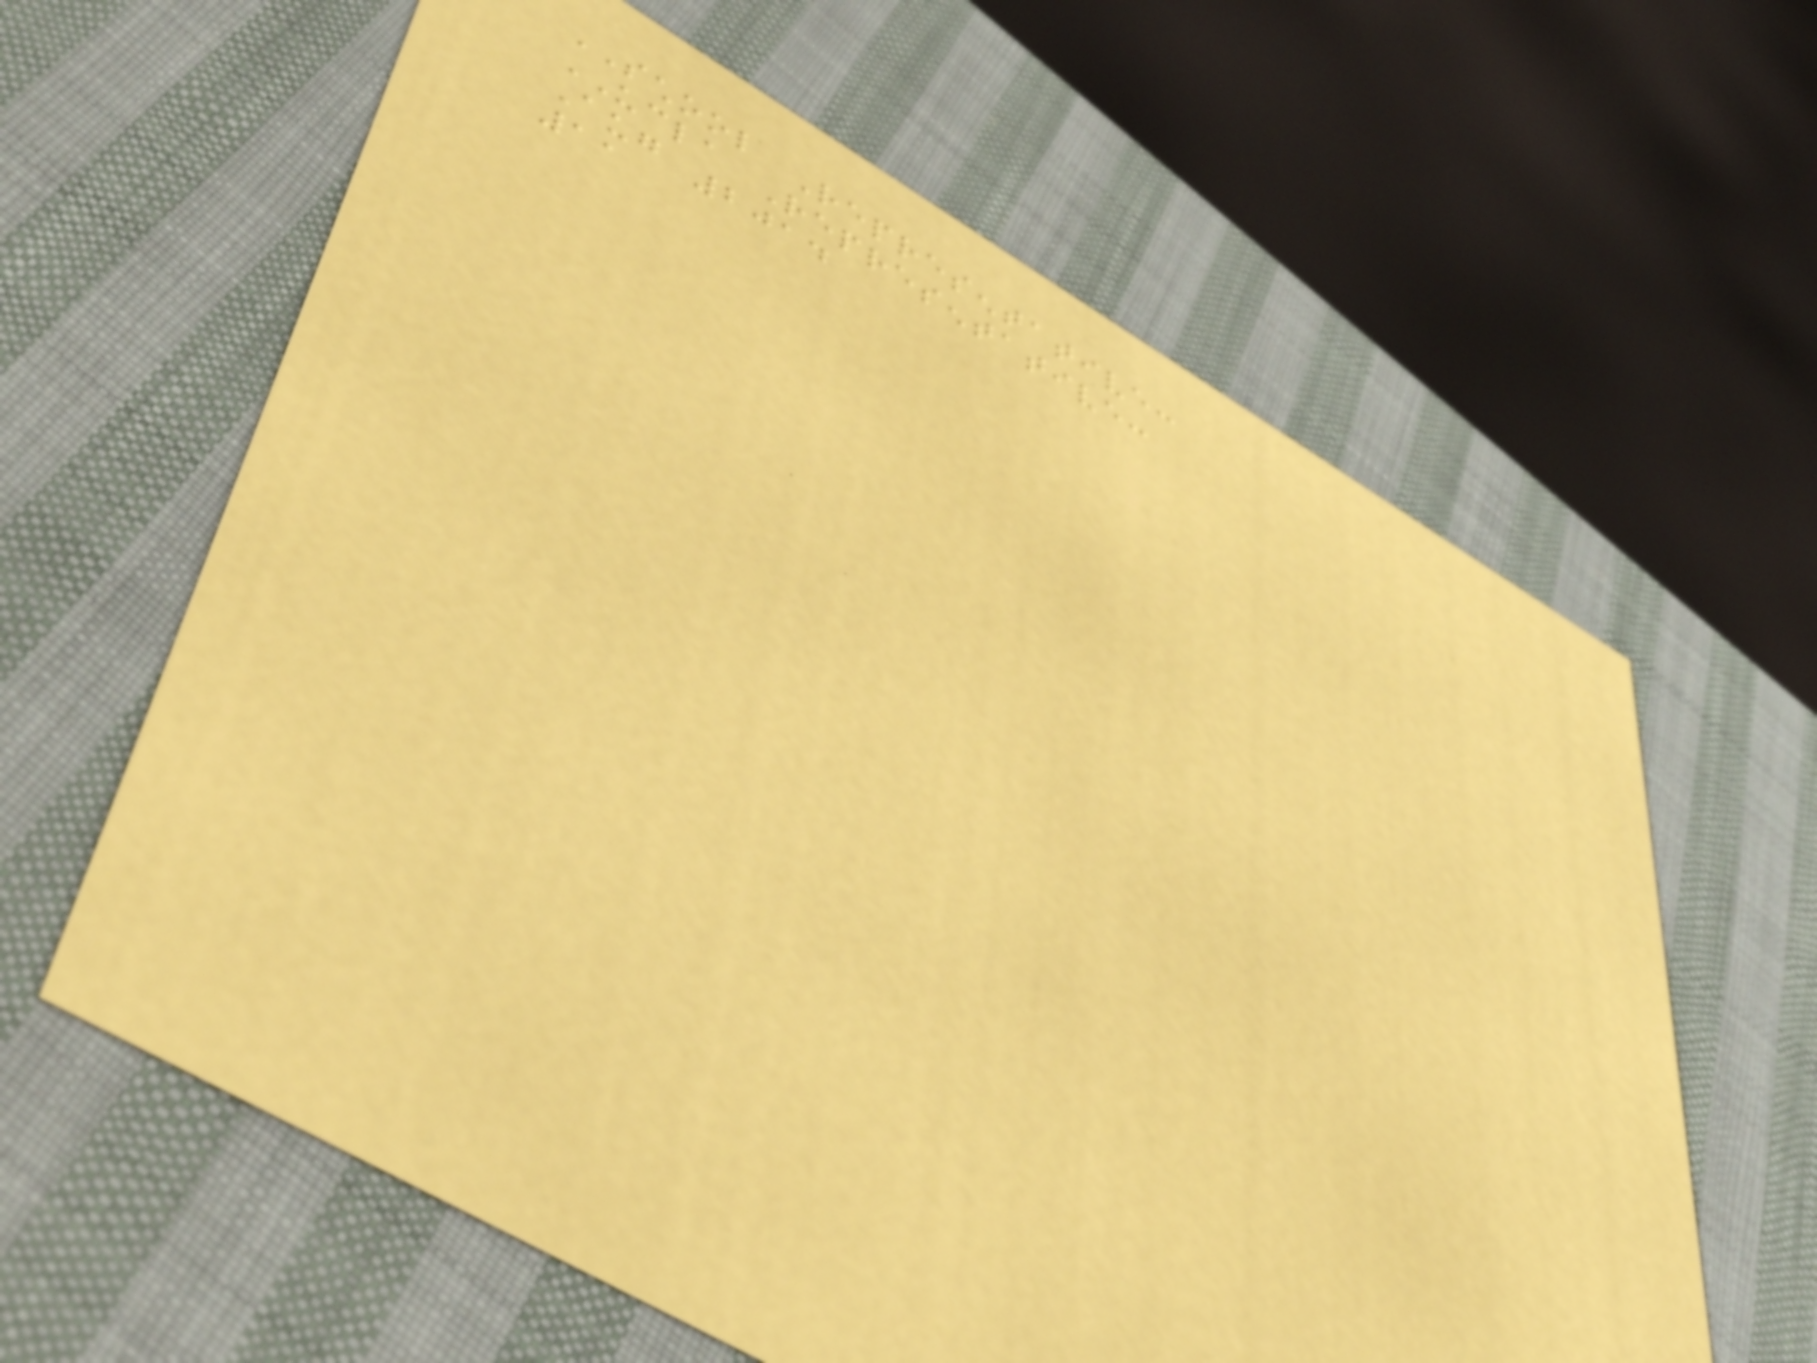SCHOOL Representative:
UCLA Representative:
Aug 2014
11
